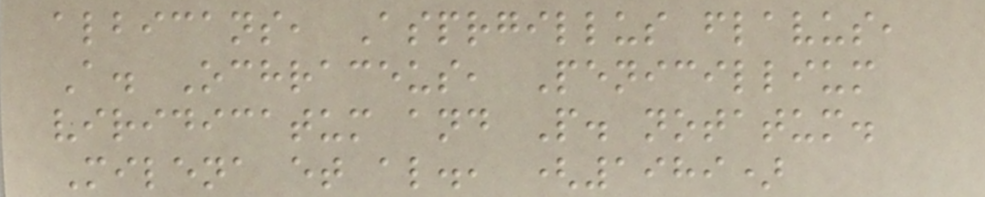albicans, Asprgillus flavus,
A. Ochraceus, Penicillium
viridicatum and P. notatum.
Milena et al., (1989)
